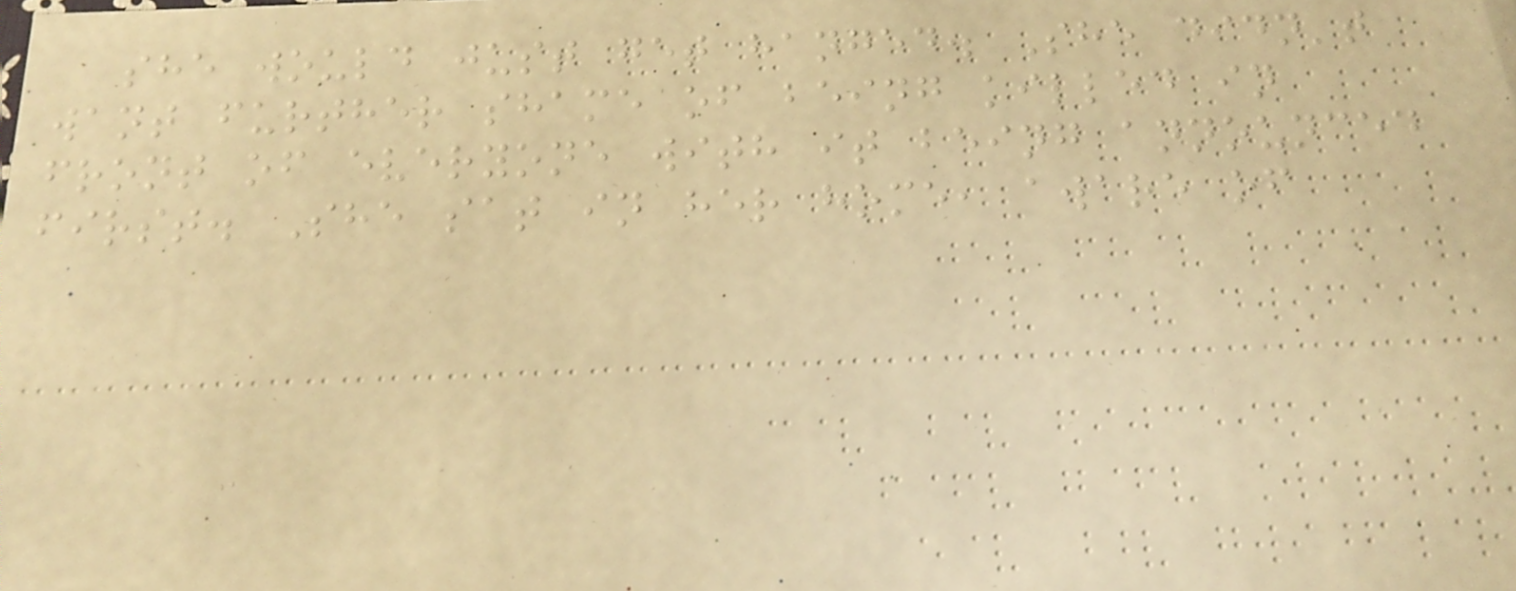she would just get hanged. She didn't
want further shame of being killed in
front of everyone with it being announced
first. She sat in her home, aware of
